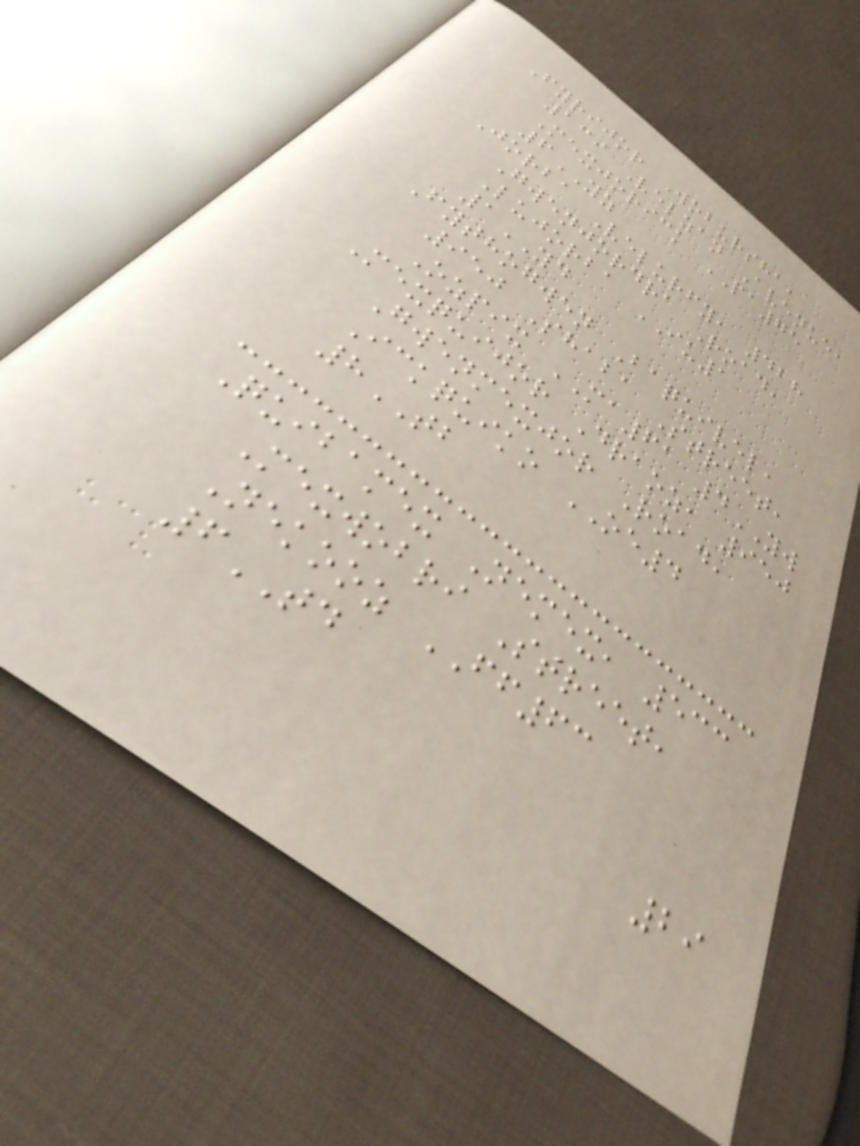Fyrijor Wobursha,
139 Velzan Avenue,
Mexjorick PA75
6YZ
Jorba Velurfy, 428
Gwenjordra Road,
Lujorba IU1
1YD
Fythogwen Baquivel,
950 Shaba Street,
Ozpix MA61 4YW
Mexquijor Draoz, 950
Gwenmexjor Road,
Ickquiko OE4
8TB
Quibamex Nemex, 533
Mexwobri Street,
Nekooz FF63
6TD
29
